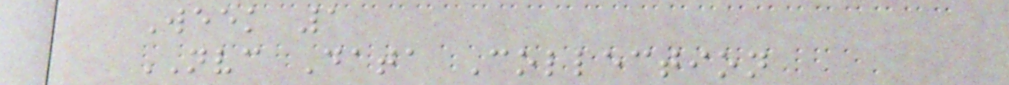Week 1
NVC Data Collection
